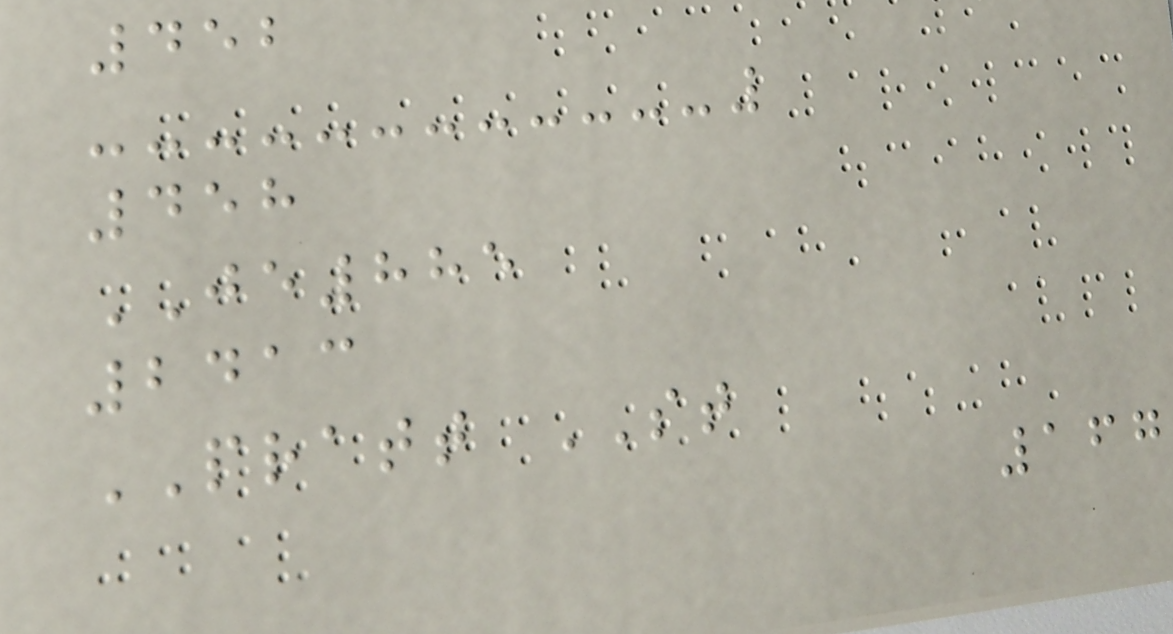452
458
JE885
2413
PRATT ST
167
